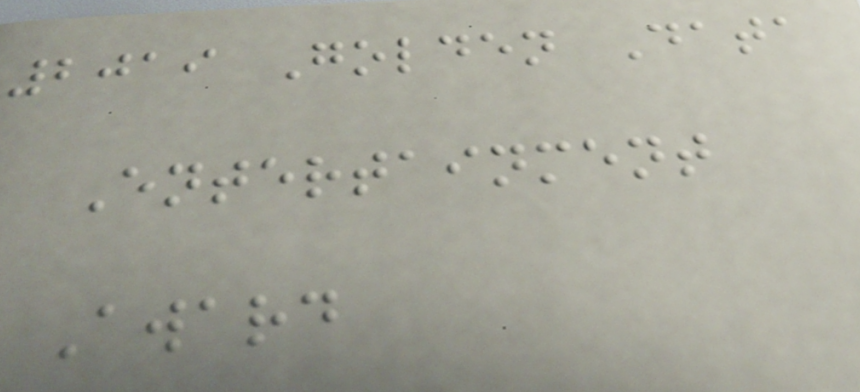2019 Golden Data
Entertainment
Award
